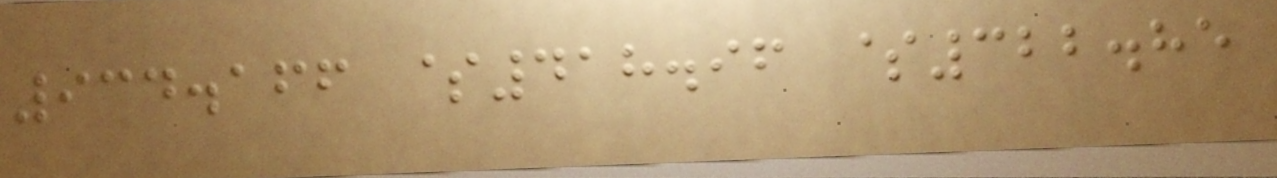934.166 $418.96 $322.85
